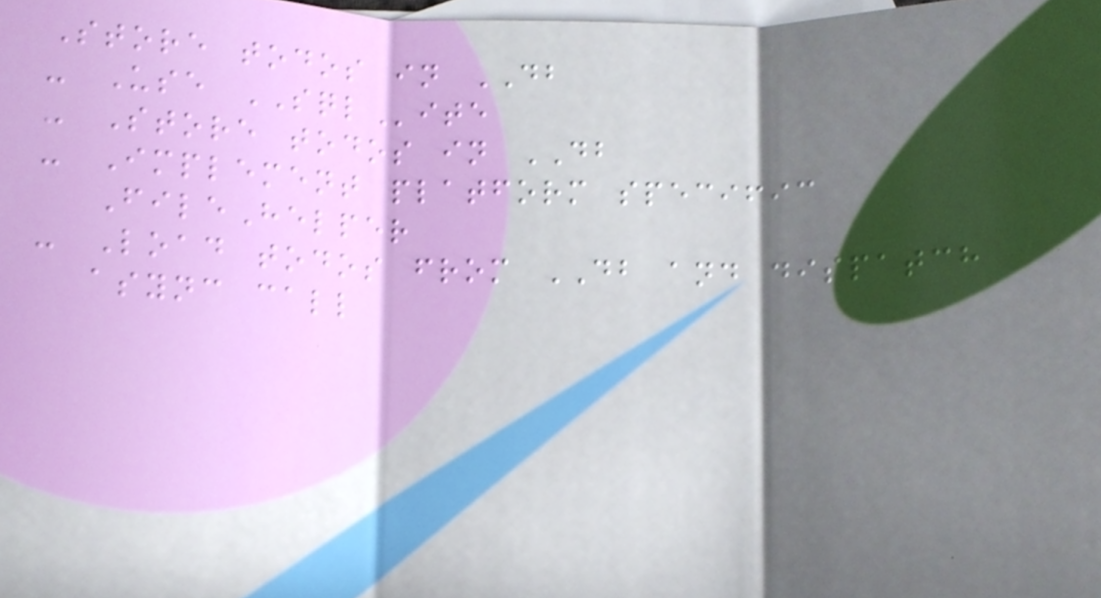Store todos in DB
- Use SQLite
- Store todos in DB
- Implement platform specific
FileHelper
- Load todos from DB and dispatch
async call
